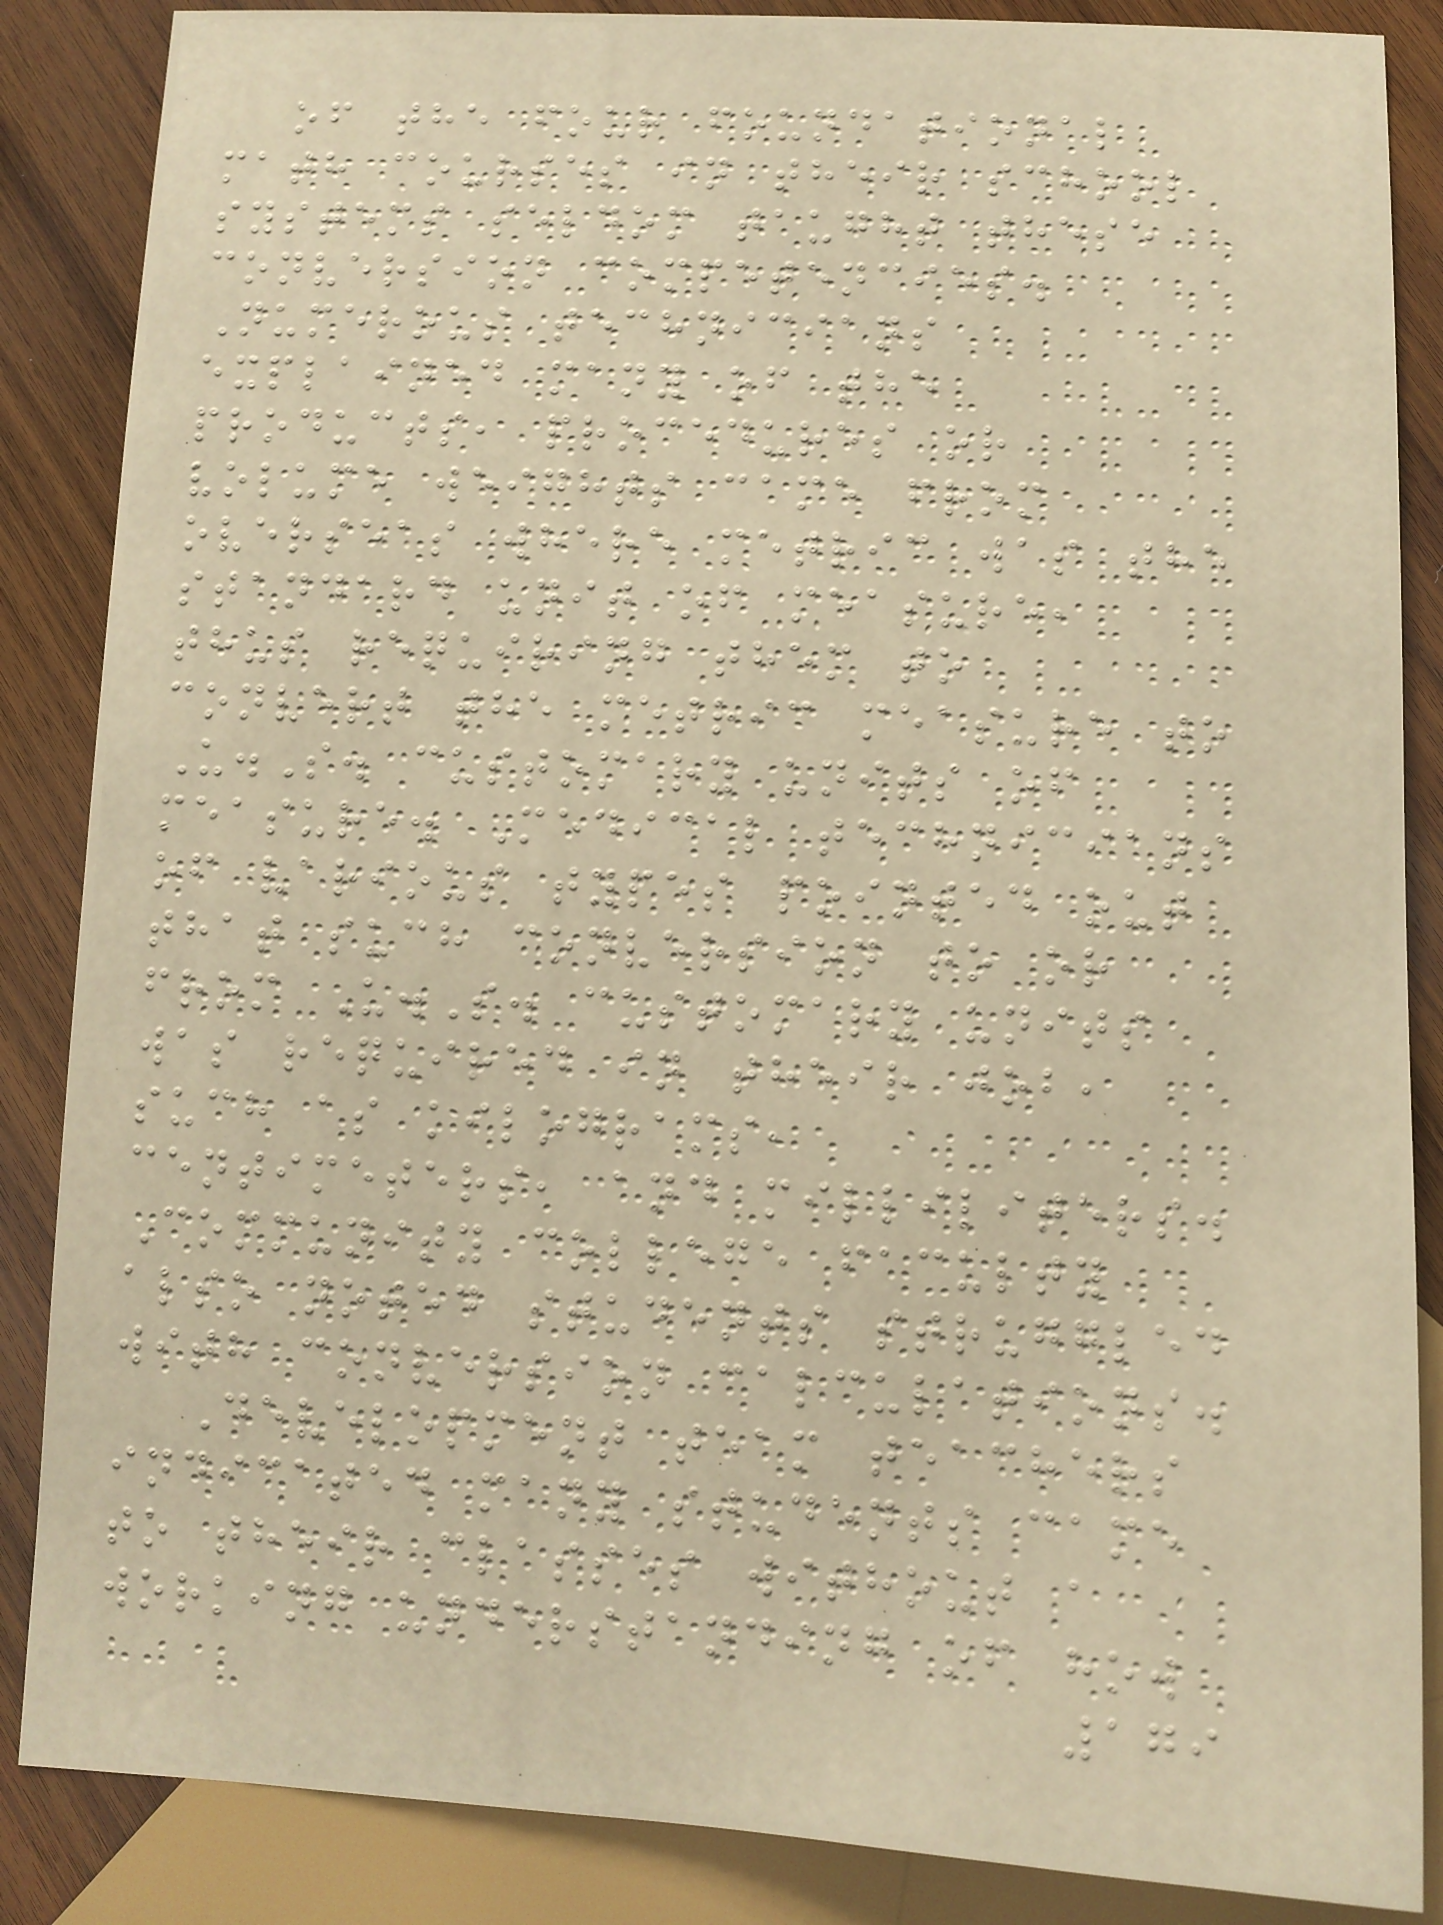of the four foundational
math courses in their school
systems seldom taught these
conversion competencies.
Numerous technicians
explained many of the
products, procedures or
volume weights came from
overseas where metric was the
standard unit of measure,
thus requiring them to
convert the metric measure to
U.S. customary units of
measure. Medical technicians
of various types pointed out
that such conversion to or
from U.S. customary units
was required in their job,
such as kilograms,
centimeters, and milliliters.
Community college faculty
also noted students struggled
with conversion calculations.
Development team teachers
indicated many students came
to their classes without a
working understanding of how
179
